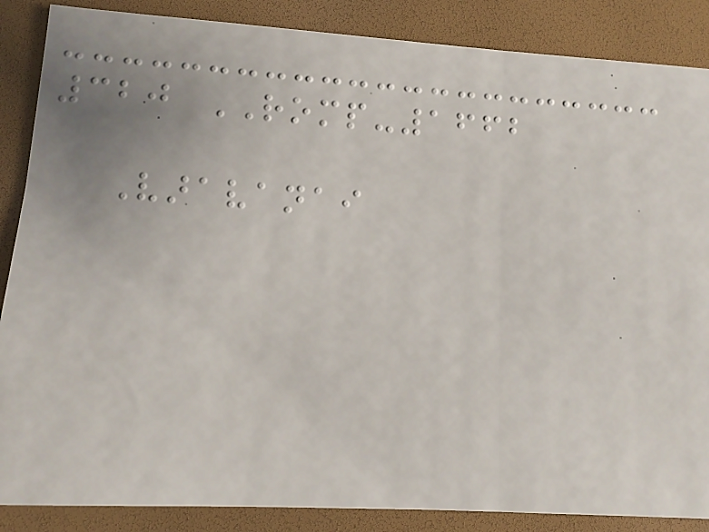320 ROMP-1662
Varavanai
